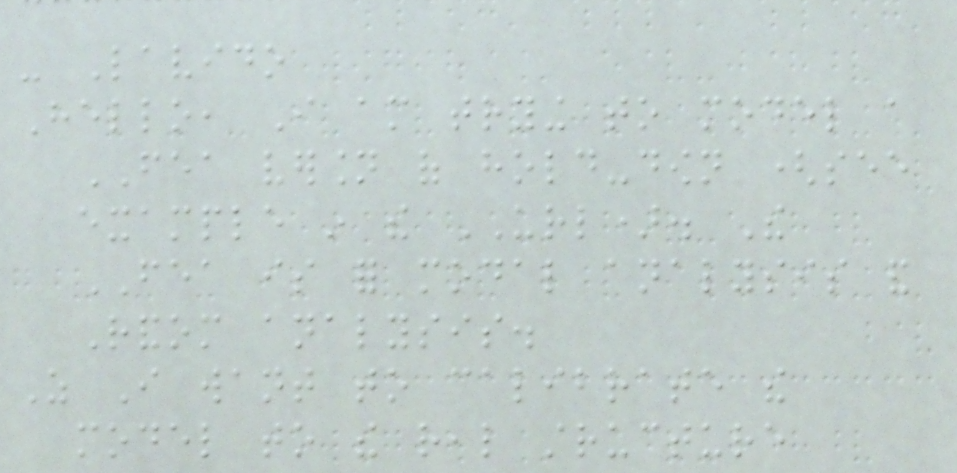- Lavido
Hello, I am trying to model a
FEA version of hold-down (see
example in the URL). The
FEA is for modal analysis and
Random analysis.
As I want to calibrate the
model to the real structure
